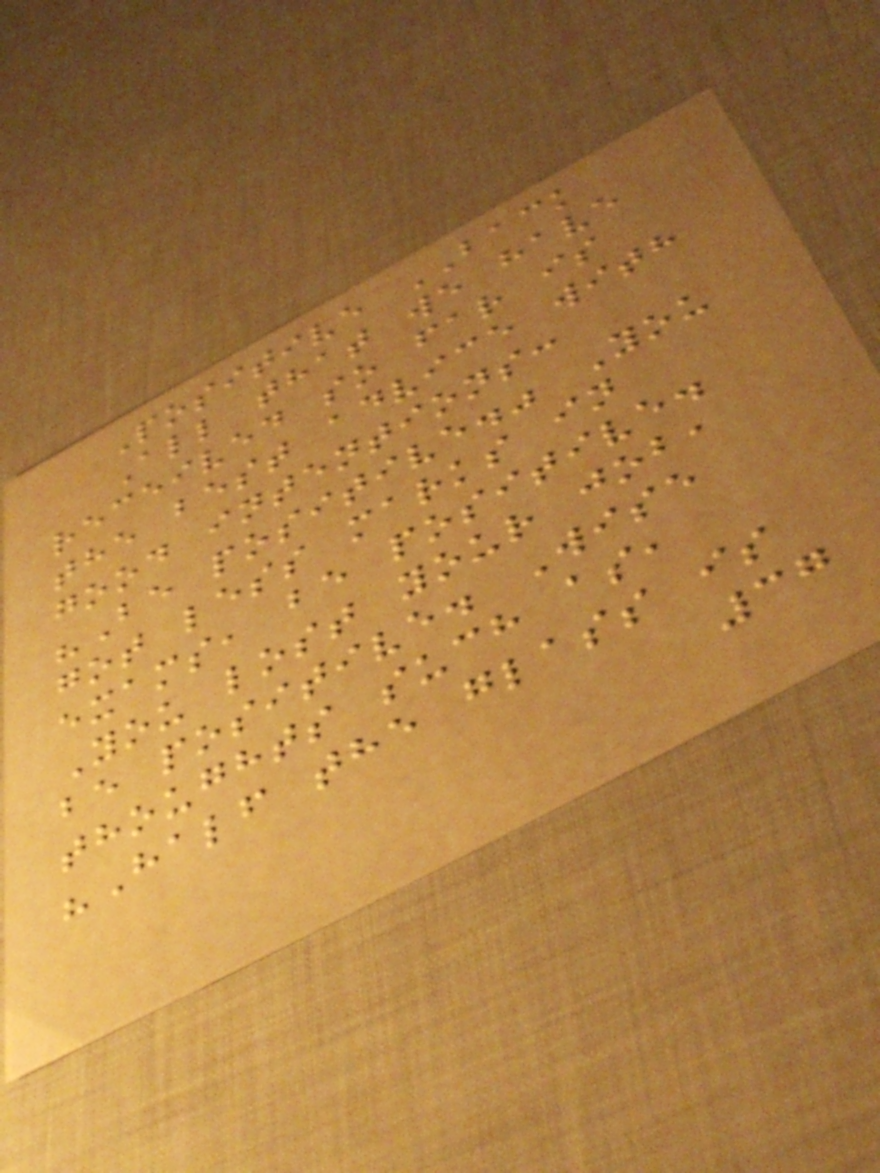Positive BACK
All that we have
received so far is
the best advice with
good intentions:
"Be positive." You
got less marks in
exams, be positive.
You lost your job,
be positive. Wise
thoughts such as,
"Half the glass is
37
